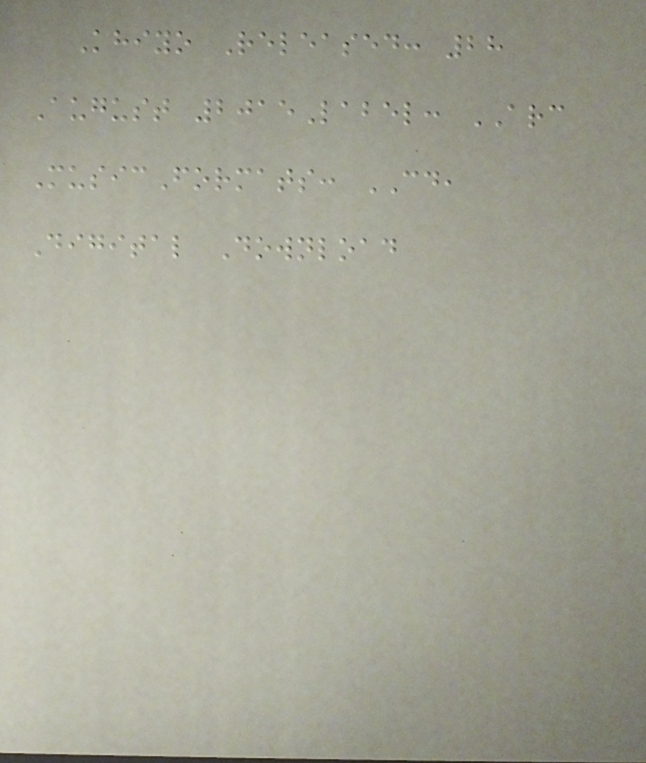Khiyo Released: 28
August 2015Label: ARC
MusicFormats: CD,
Digital Download
